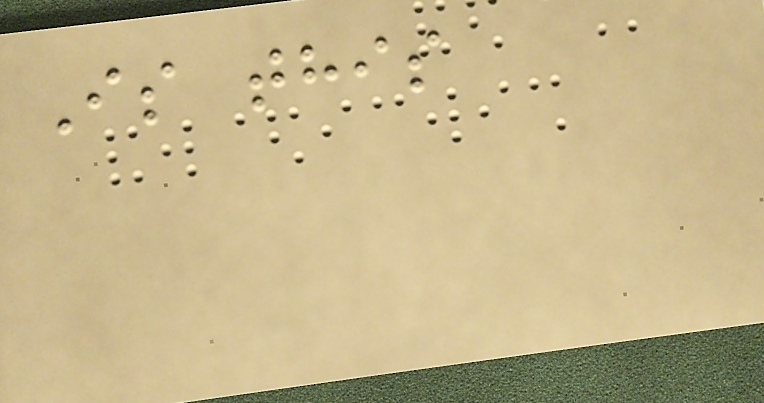Is this
